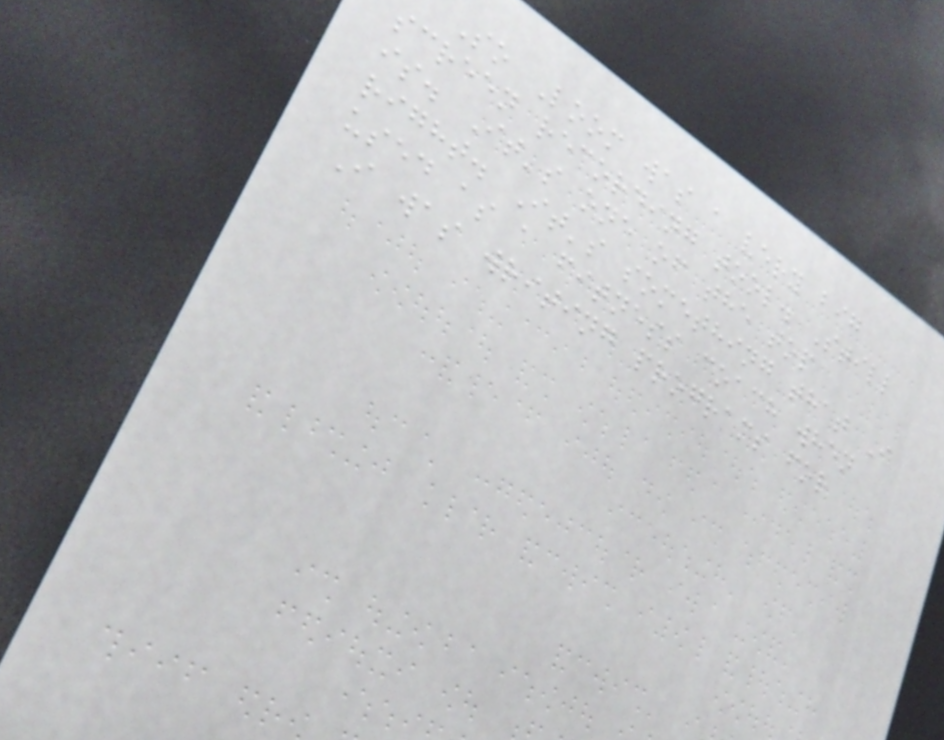So Loom was a very big
screen recording tool. Still
is. It's one of the top
right. It's something that I
used as a fitness coach when
I was writing programs for
